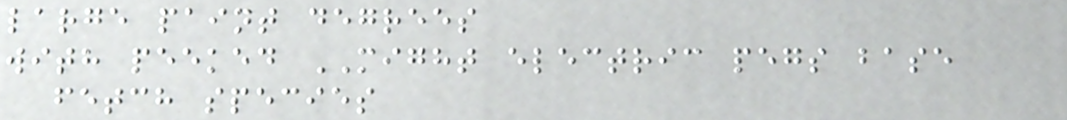large paint degrees
with peeked MIGHT electric pegs base
fetch species
